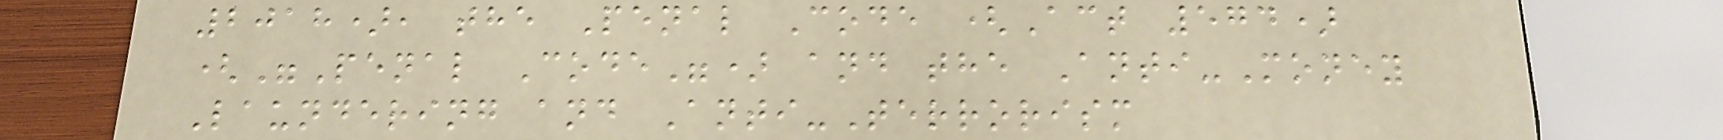2018), the Penal Code (Act 574)
("Penal Code") and the Anti-Money
Laundering and Anti-Terrorism
